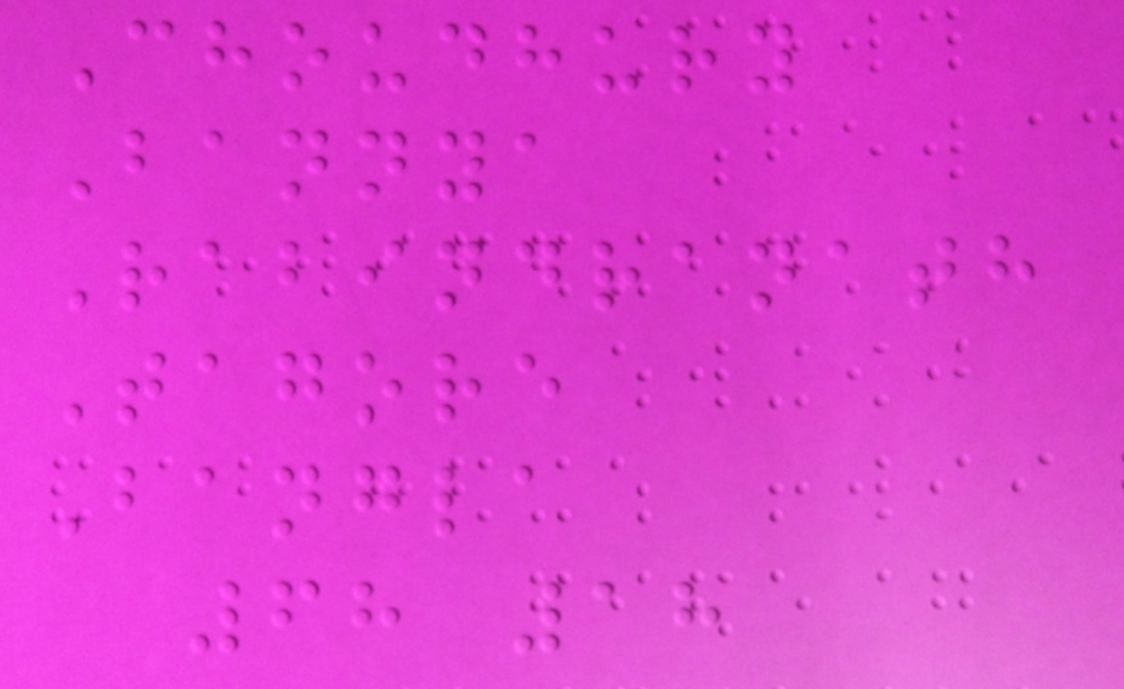Choudhury
Bannya
Rabindranath
Tagore
Bangla
68 18
